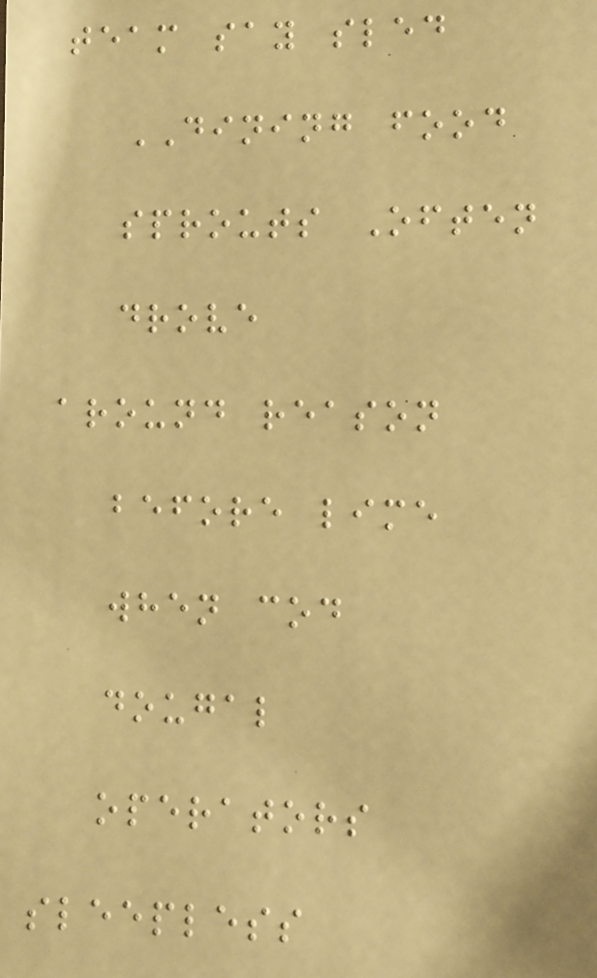team say sled
DINING food
sprouts Often
drove
around reason
before lime
when cod
dougal
operators
sleepless
